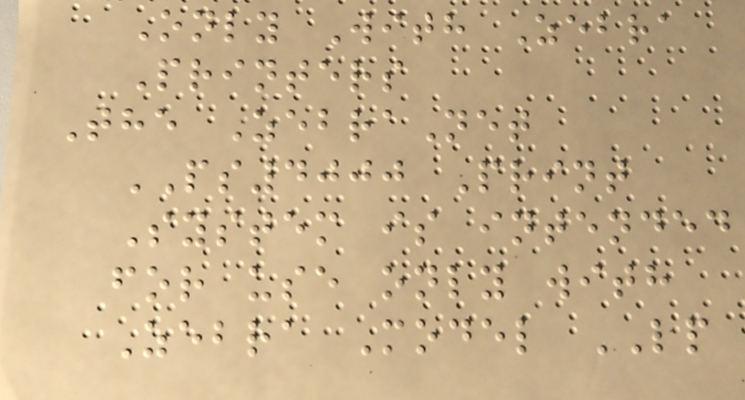Only With Zebra
Printers
The ZebraNet
PS4000 Print
System is intended
for use only with
Zebra Model LP
